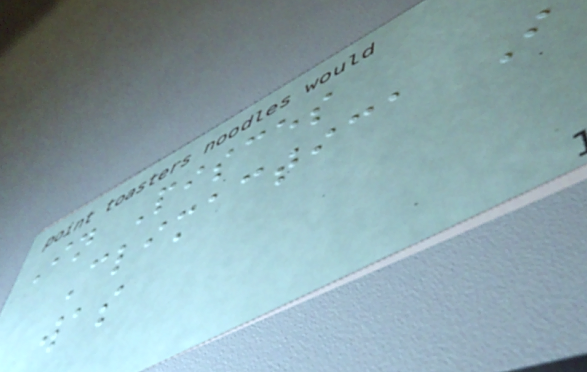In Pisces
Climactica I
was
